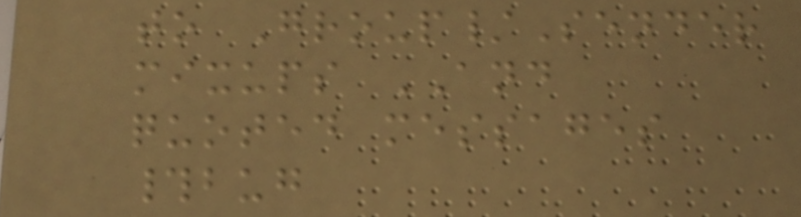to Group/Sender
mixups AND
quoted messages
#bug
